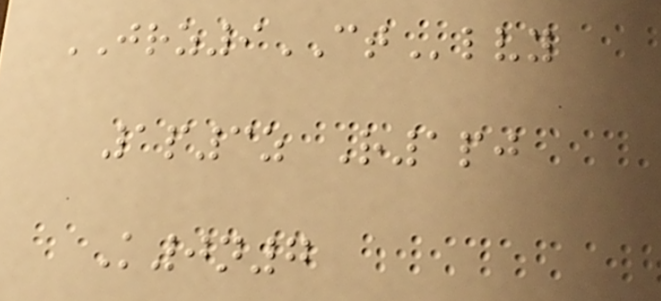JRZ9CTlvy
1p3z R1pj
K0n7
